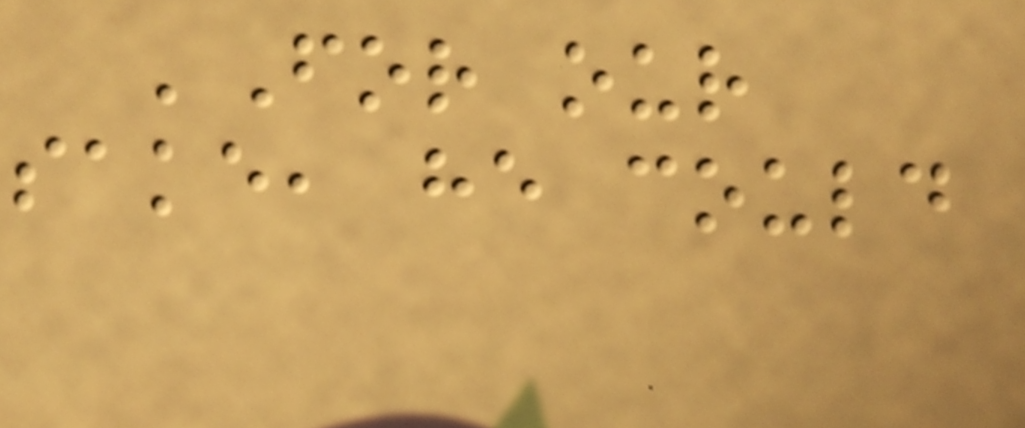'For our
sake, he could
